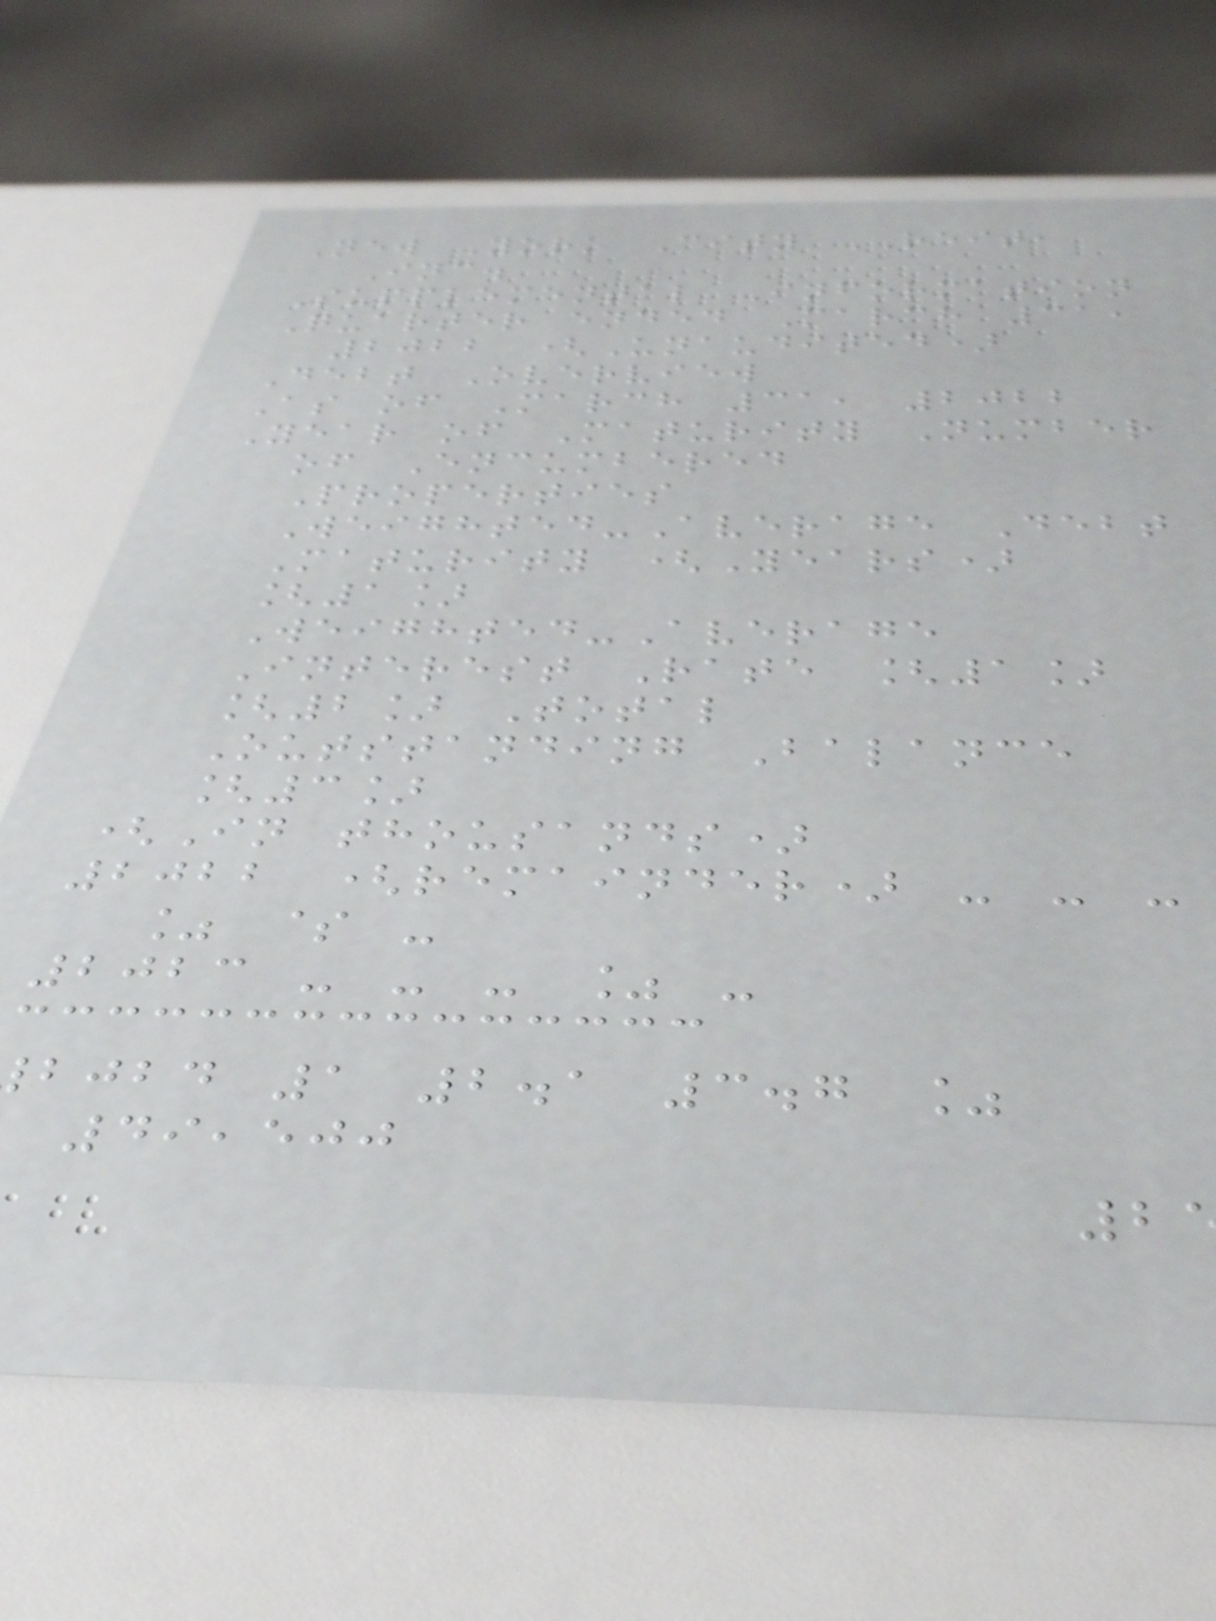New York City REIT,
Inc.
Supplemental Information
Quarter ended March 31,
2022 (Unaudited)
Debt Overview
As of March 31, 2022
Year of Maturity Number
of Encumbered
Properties
Weighted-Average Debt
Maturity (Years)
[1]
Weighted-Average
Interest Rate [1]
[2] Total
Outstanding Balance
[3]
(In thousands)
2022 (remainder) - - -
% $ -
2023 - - - % -
bjbd 1 2.1 3.7 %
49,500
